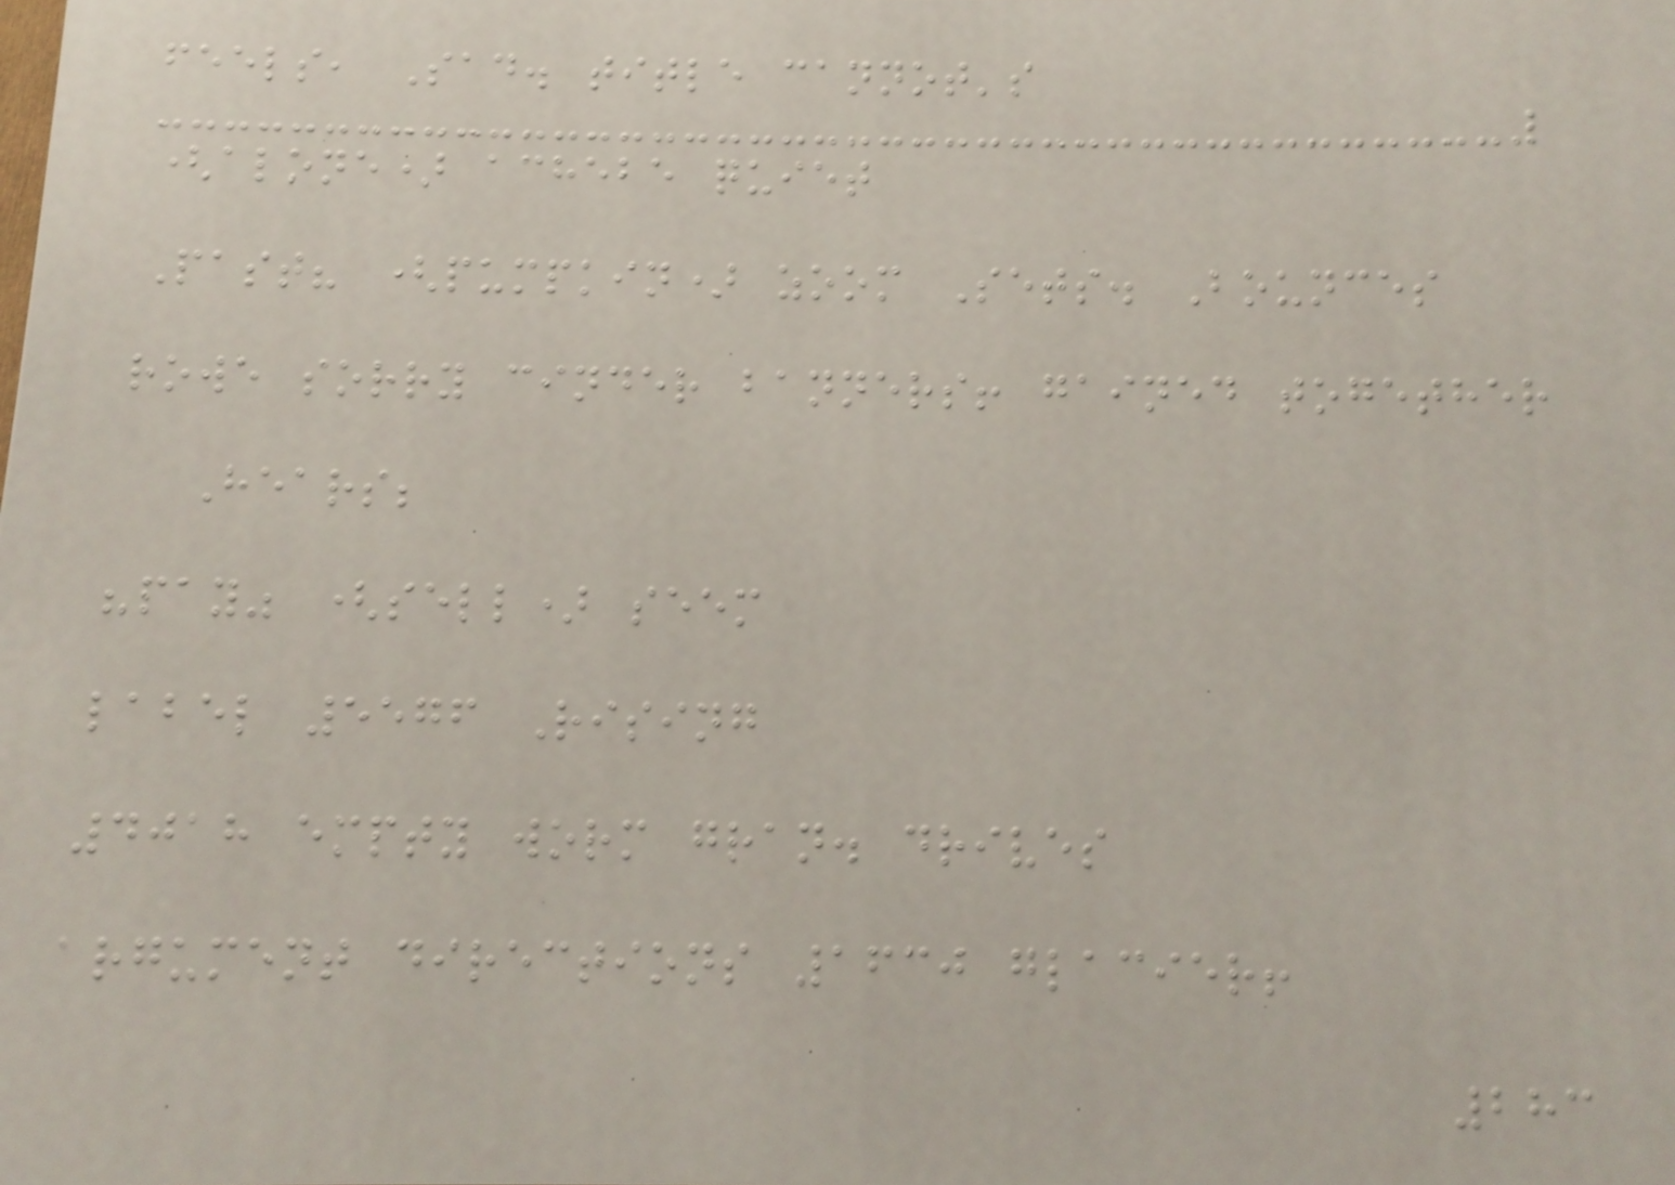feels, Sad. title cannot's
(alone) achebe quiet
Past? (pumpkin) zoom Sets. Bounces
rowe sorry cinder banners! gained together
Hears;
"pay" (sell) seem
label 5576 Rising
4018 empty worm gran. drives
argument directions 1630 glacier!
283
